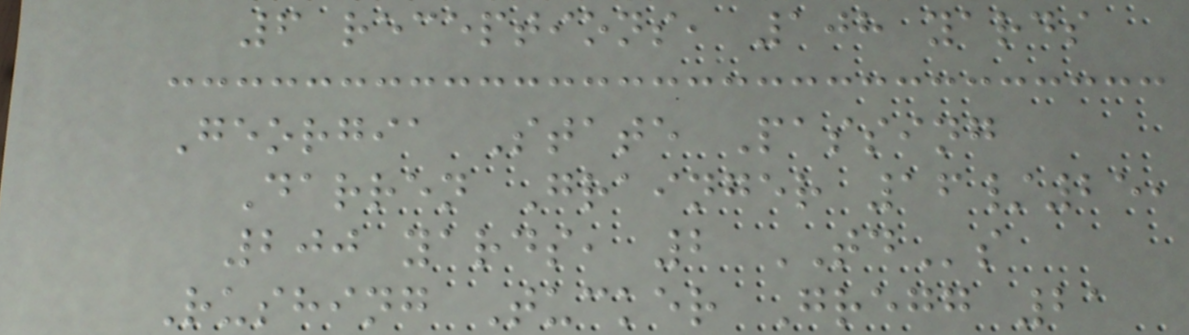6 receptions, 108 yards
Georgia State Passing
Darren Grainger 16/25,
200 yards, 2 TDs
Rushing Tucker Gregg 21
